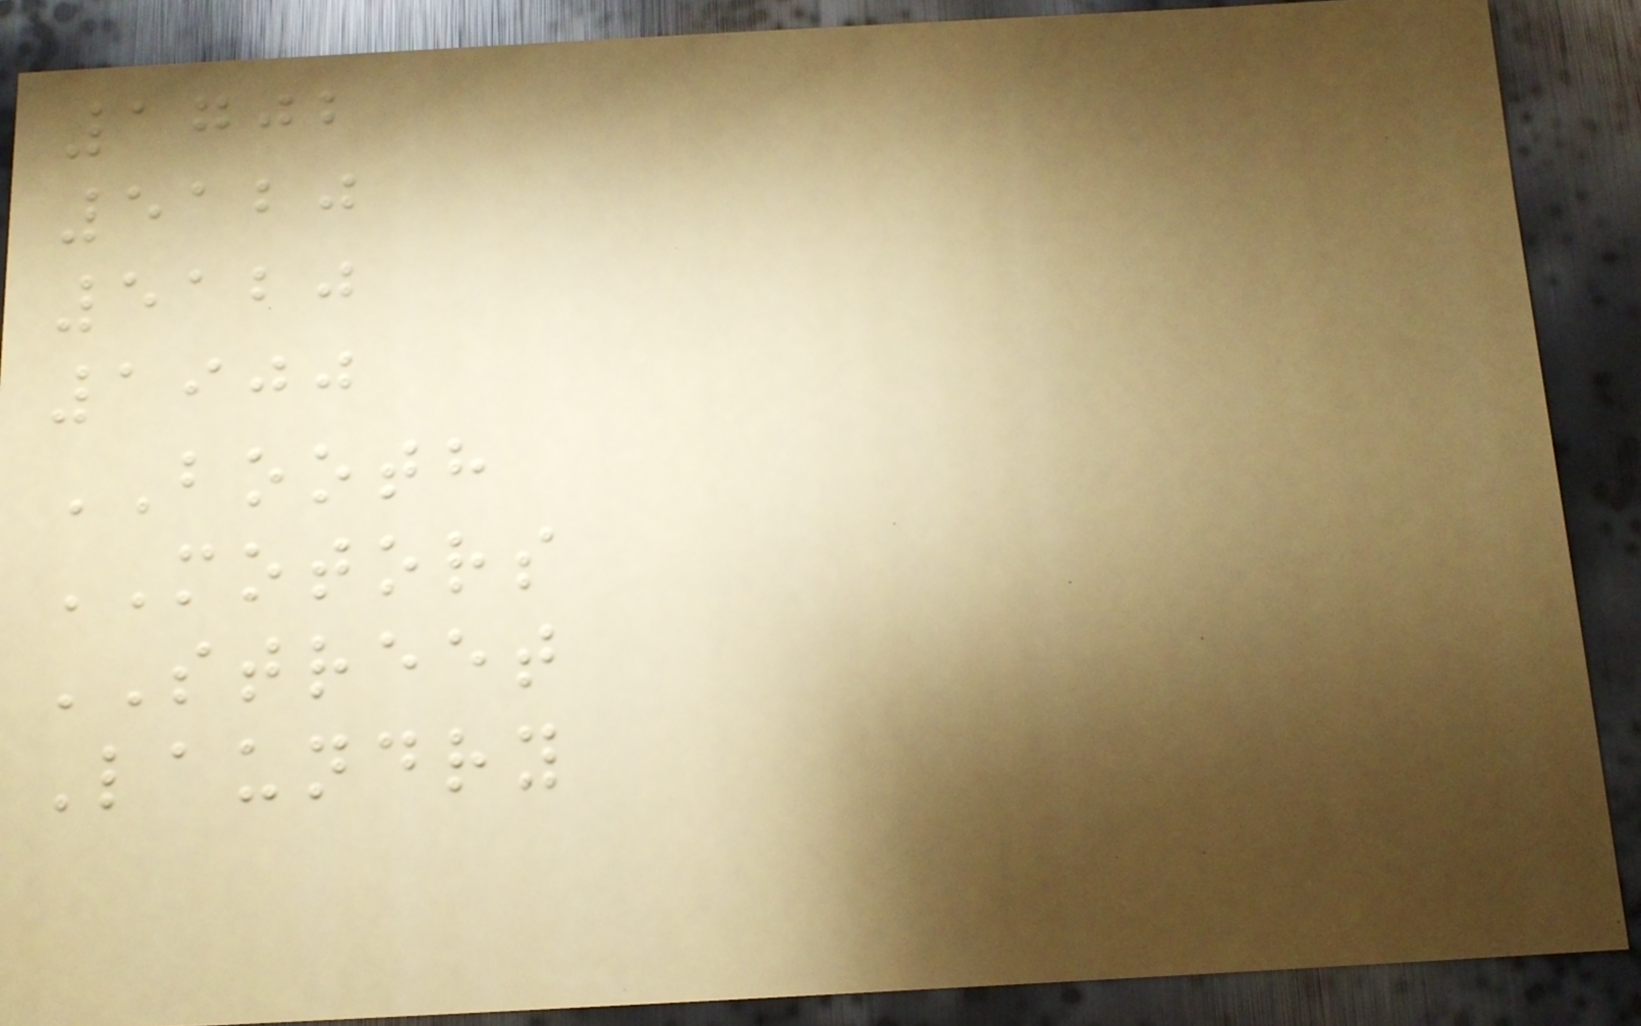1702
5120
5120
1900
BOOTH
MOTORS
STREET
Laundry
